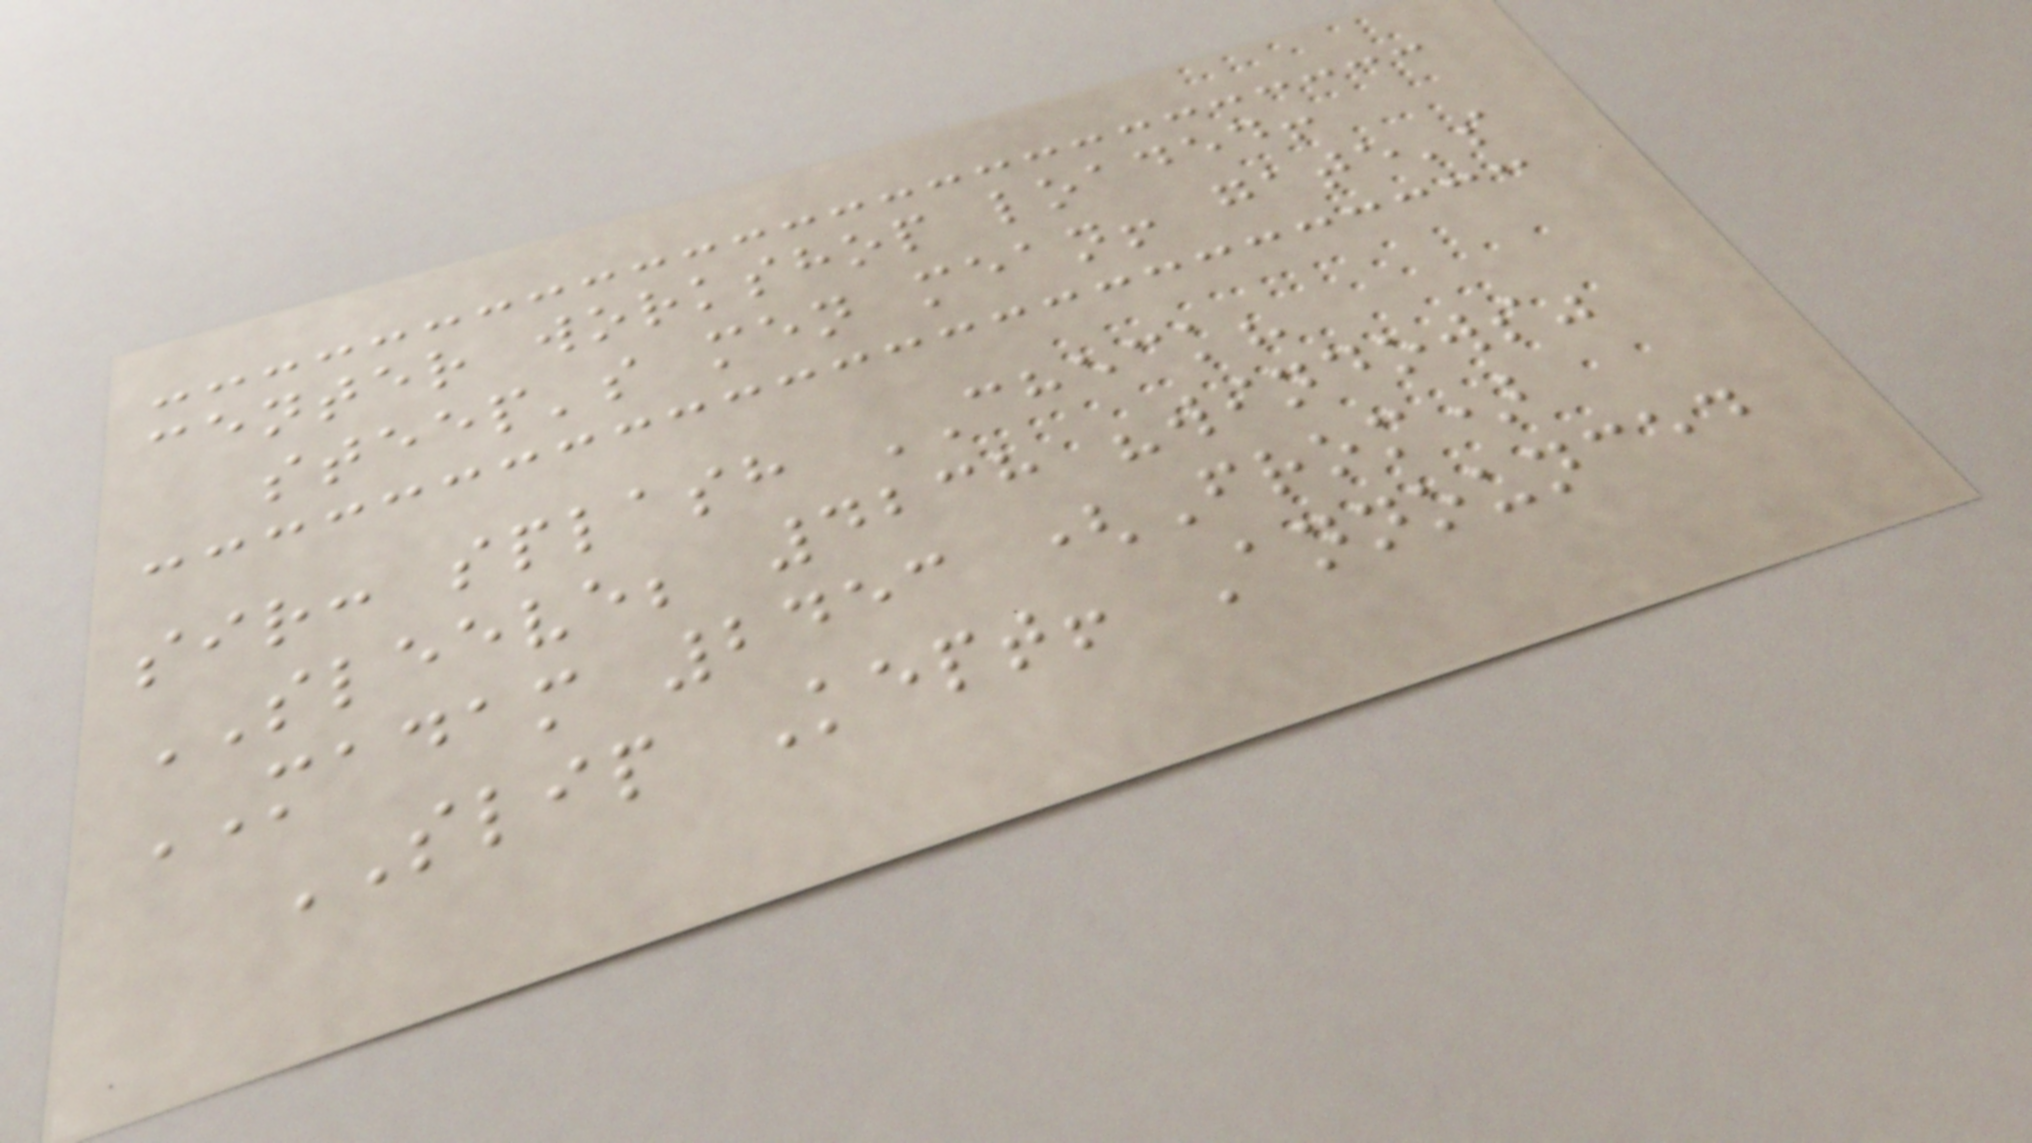center workshop loaded!
steep's men mean! gate's
sir: splash CHECK?
SLEEVE; 4238 "windows"
MADAM 2453 (From)
SLIP Kept! Announced
